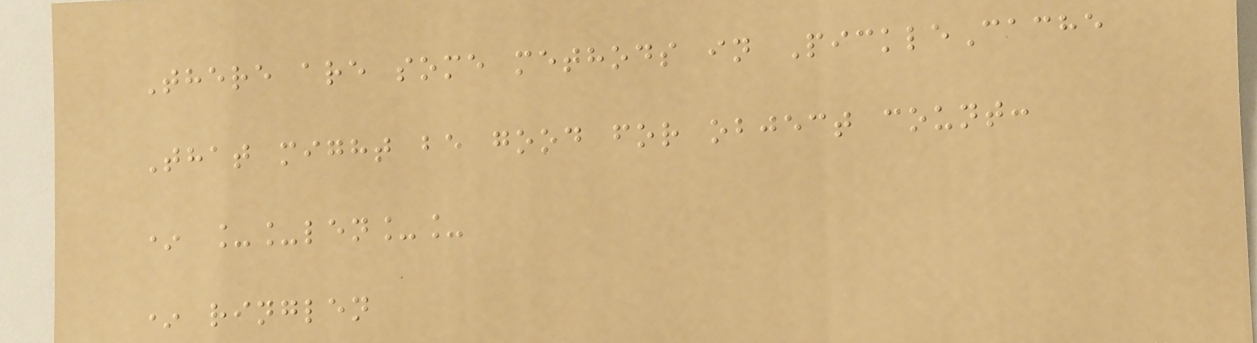There are some methods in PickleCache
That might be good for object count:
* __len__
* ringlen
